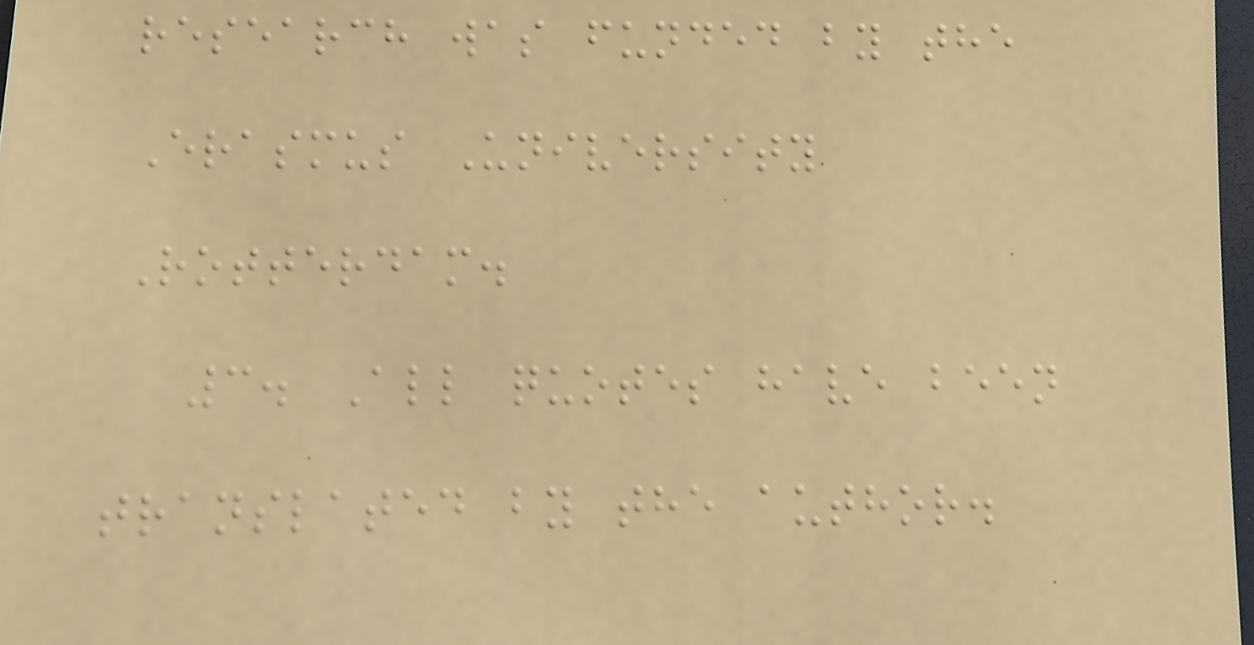research was funded by the
Erasmus University
Rotterdam.
3. All quotes have been
translated by the author.
